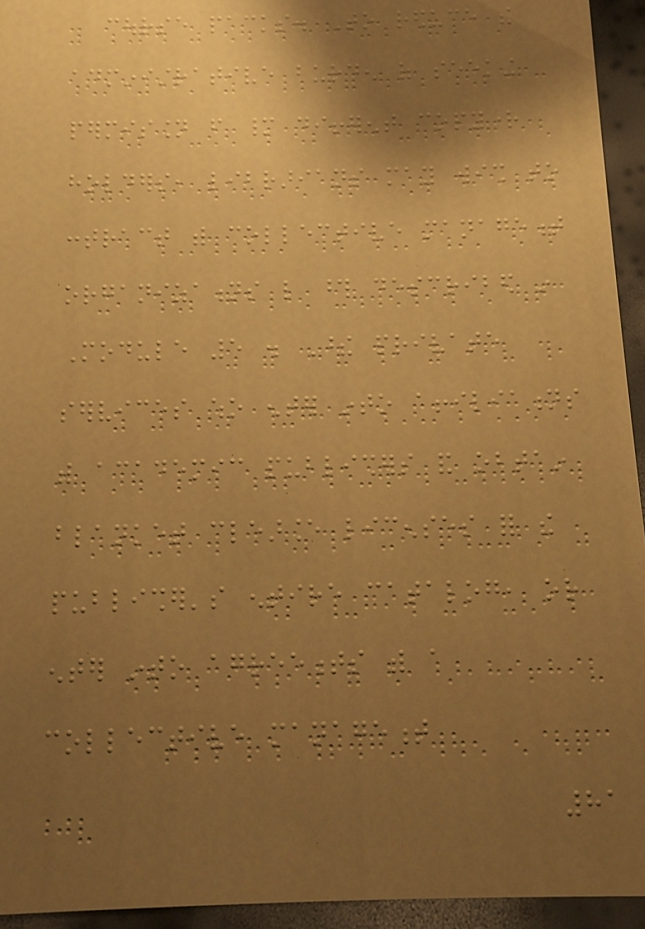course packs. To reduce the
administrative burden of seeking
permission from many different copyright
holders, librarians may wish to
contract with collective management
organizations like those described in
Module 5 . These private
services who enter into affiliations
with academic publishers and obtain
blanket clearance licenses for the
publisher's entire catalog, or
enter into agreements with a
collective management
81
